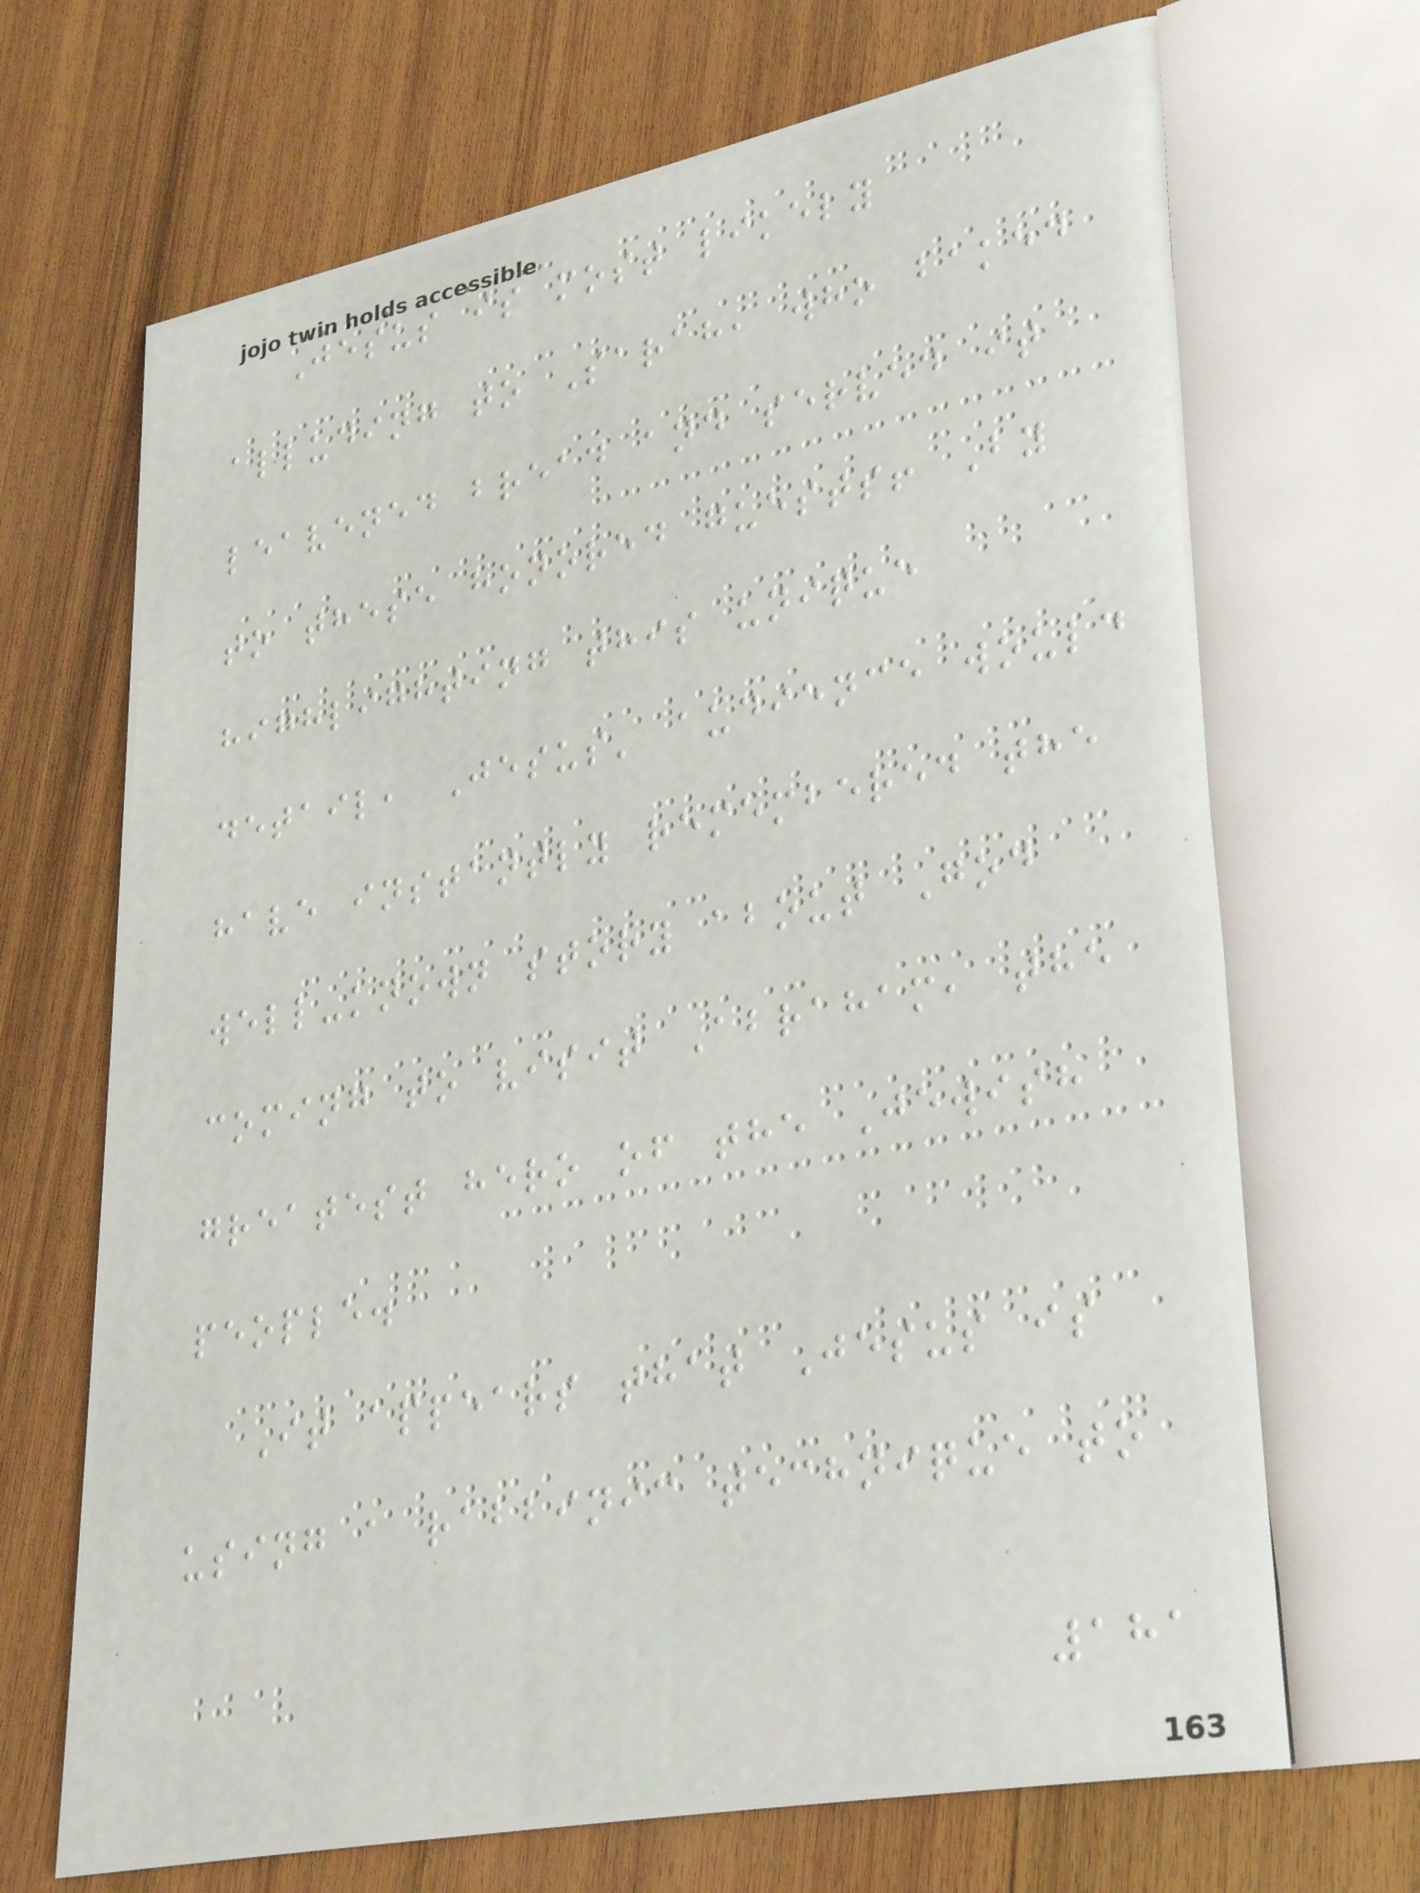Jesus is most likely
alluding to Sarah, who baked
leavened bread and served it
to these honored guests! By
highlighting this unique
detail, Jesus' audience would
have instantly remembered the
well-known story about God
coming to visit Abraham, the
greatest hero of the Jewish
people.
It appears that Jesus is
using a rabbinic technique to
181
